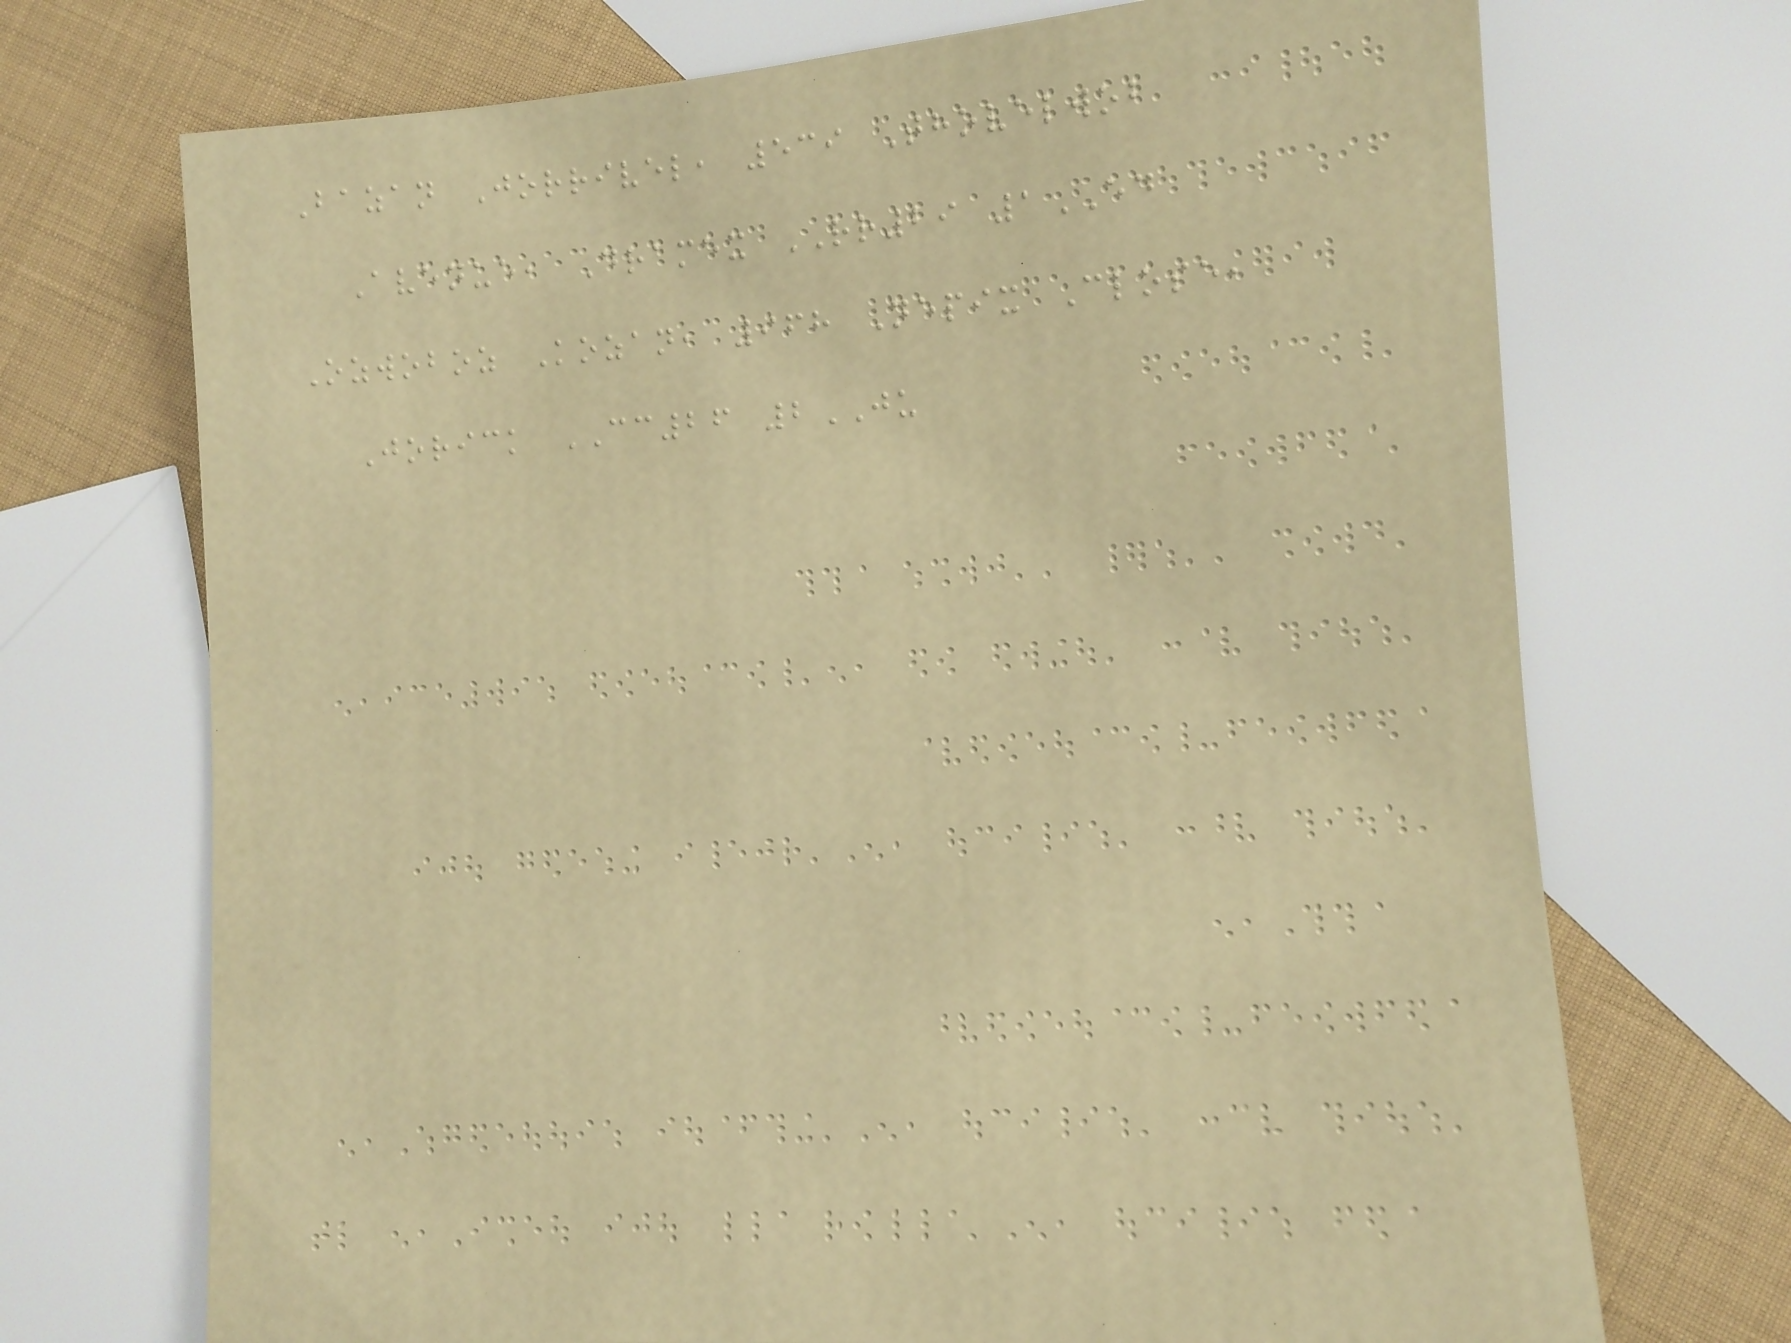Bazan Jorrivel, 539 Thovelwob
Avenue, Dramex RR29 1ED
Ozwoboz Kozan, 968 Nepix Close,
Jorick CC26 2JU
